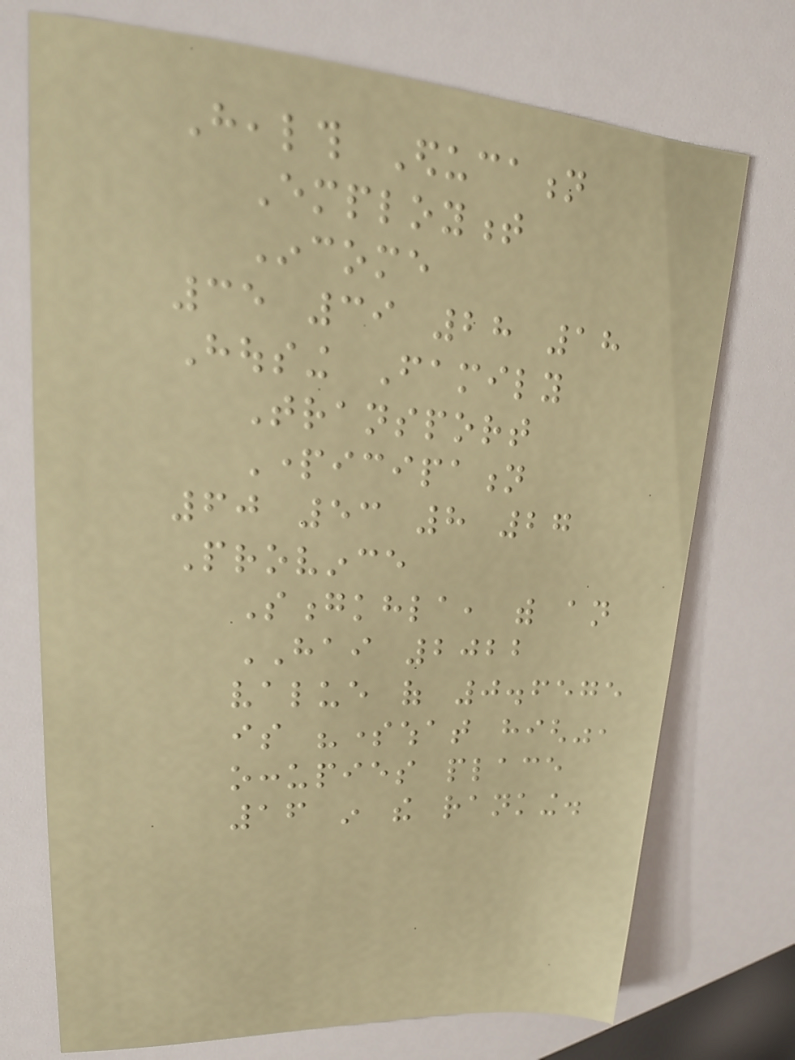Health Education
Employment
Income
35 39 28 18
Housing Family
Transport
Participation
60 53 8 27
Province
Songkhla, with an
HAI 2022
value of 0.6575
is "somewhat high",
occupies place
16 in the ranking.
